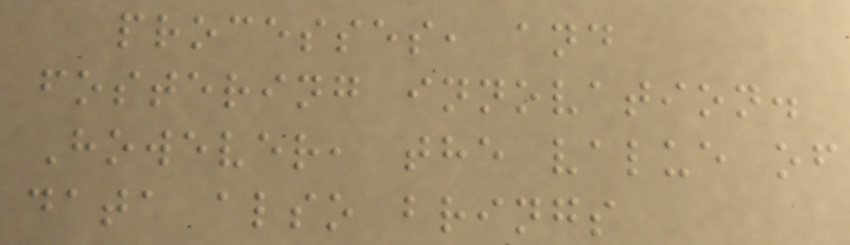processes, and
fostering innovation.
However, the value of
data also brings
